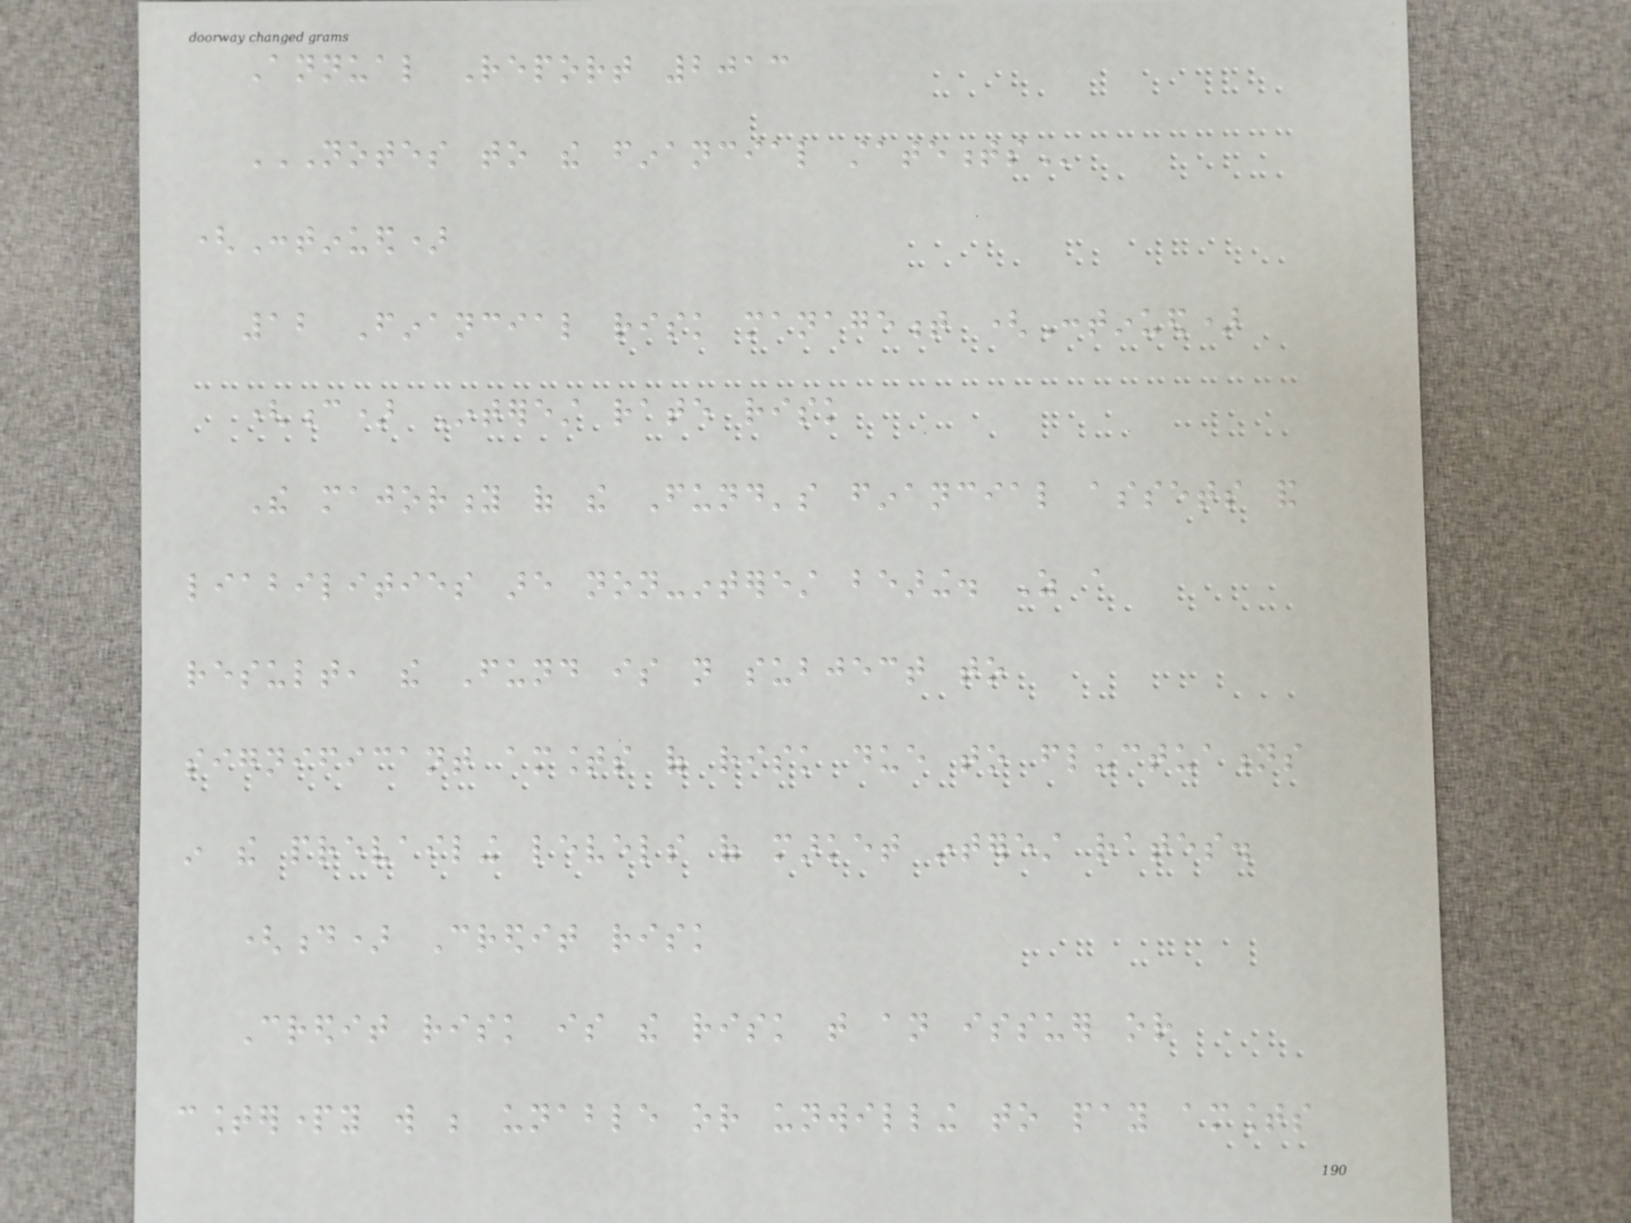Annual Report 2013
NOTES TO THE FINANCIAL STATEMENTS
(Continued)
12 Financial risk management (Continued)
(c) Interest rate risk
The majority of the Fund's financial assets and
liabilities are non-interest bearing. As a
result, the Fund is not subject to
significant amounts of risk due to fluctuations
in the prevailing levels of market interest rates.
(d) Credit risk
Credit risk is the risk that an issuer or
counterparty will be unable or unwilling to pay amounts
